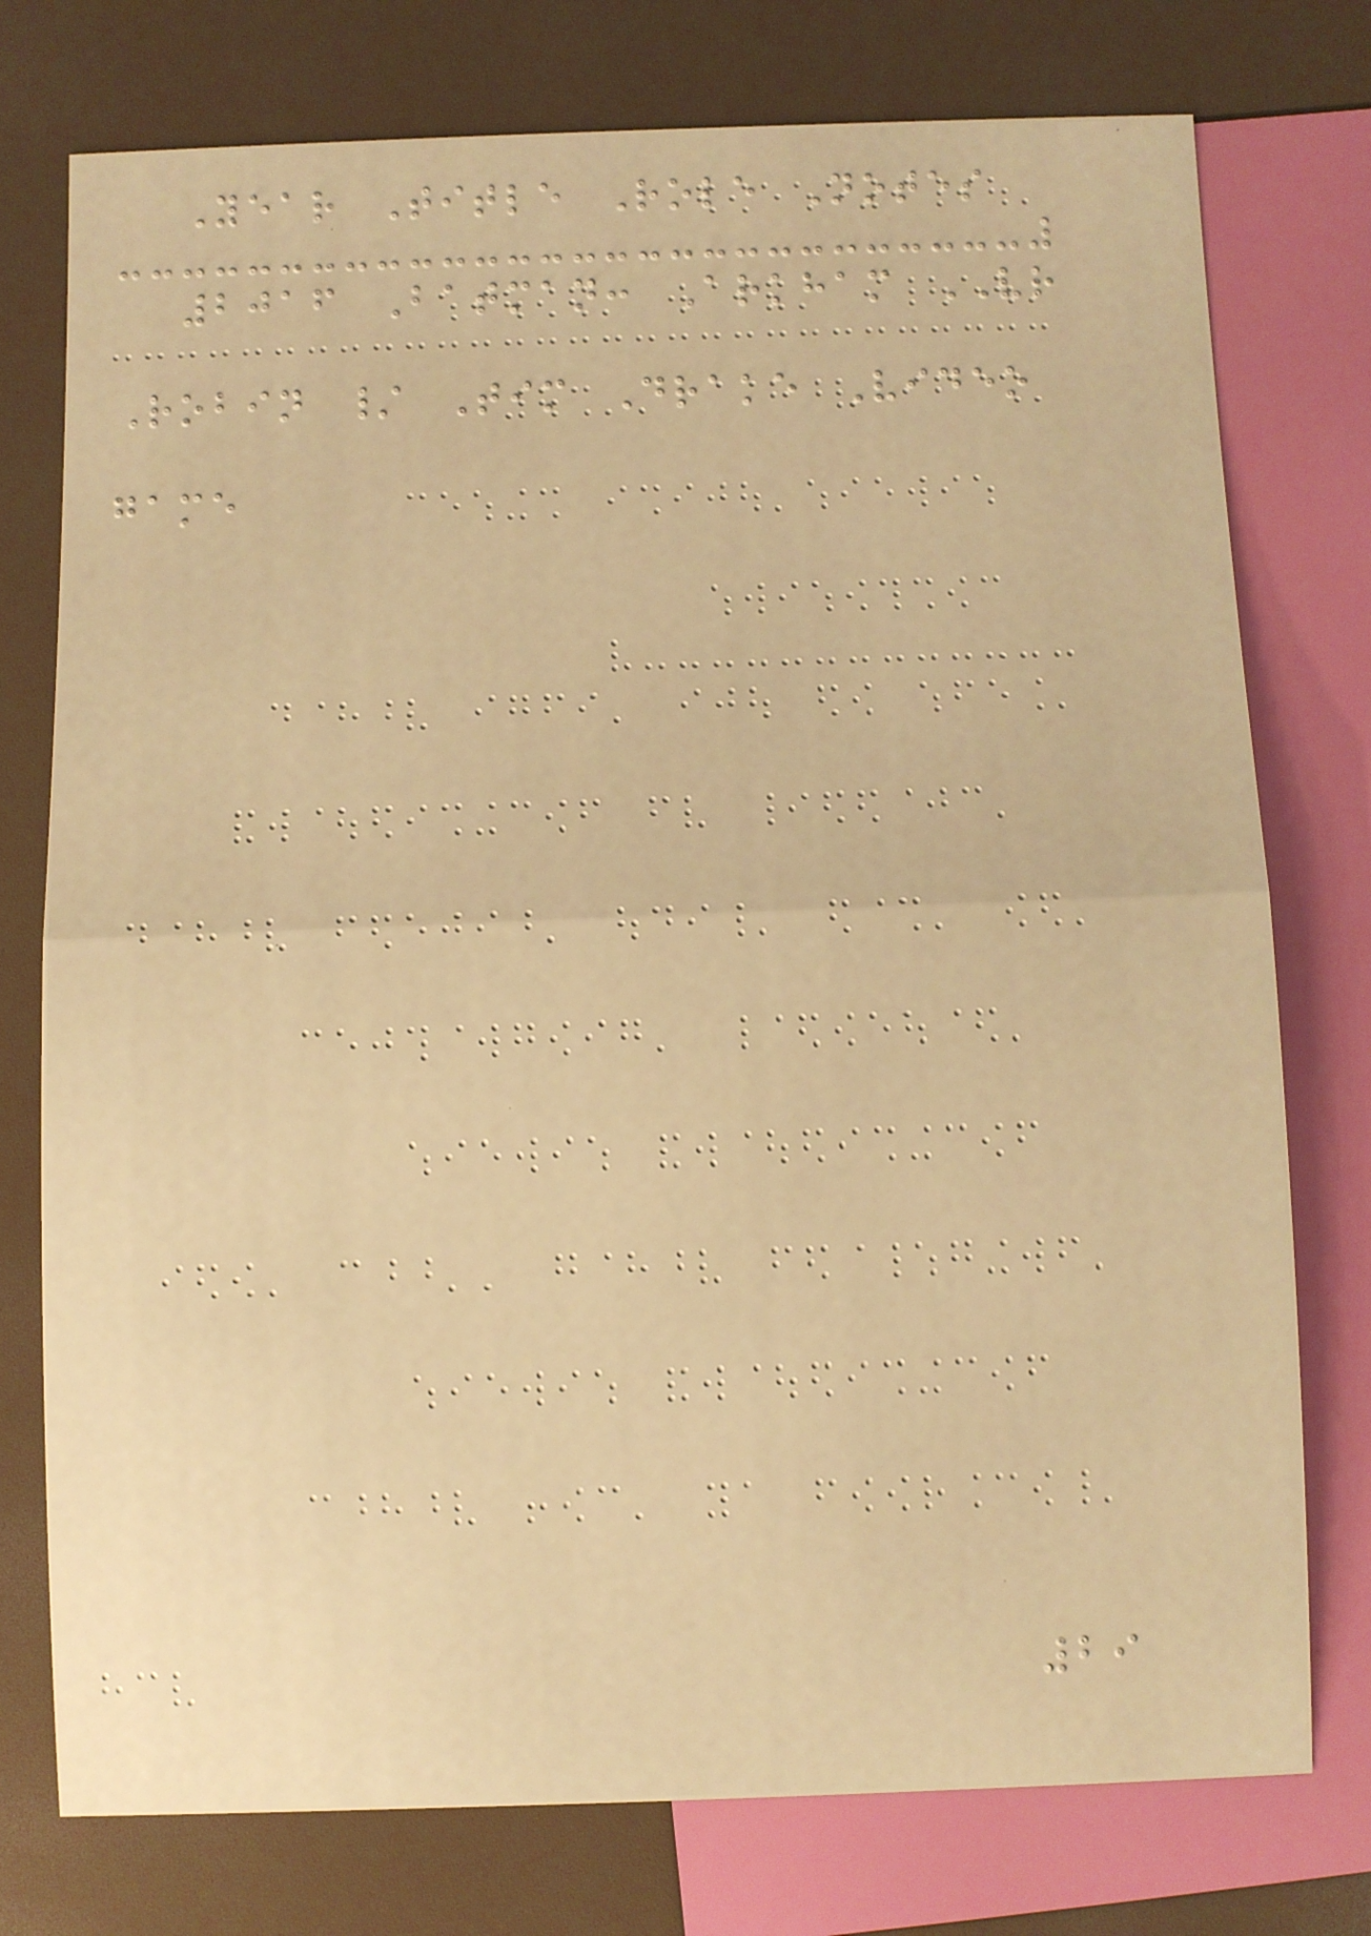Year Title Role Notes
2016 Batman: Arkham VR
Robin / Tim Drake Video
game
29
